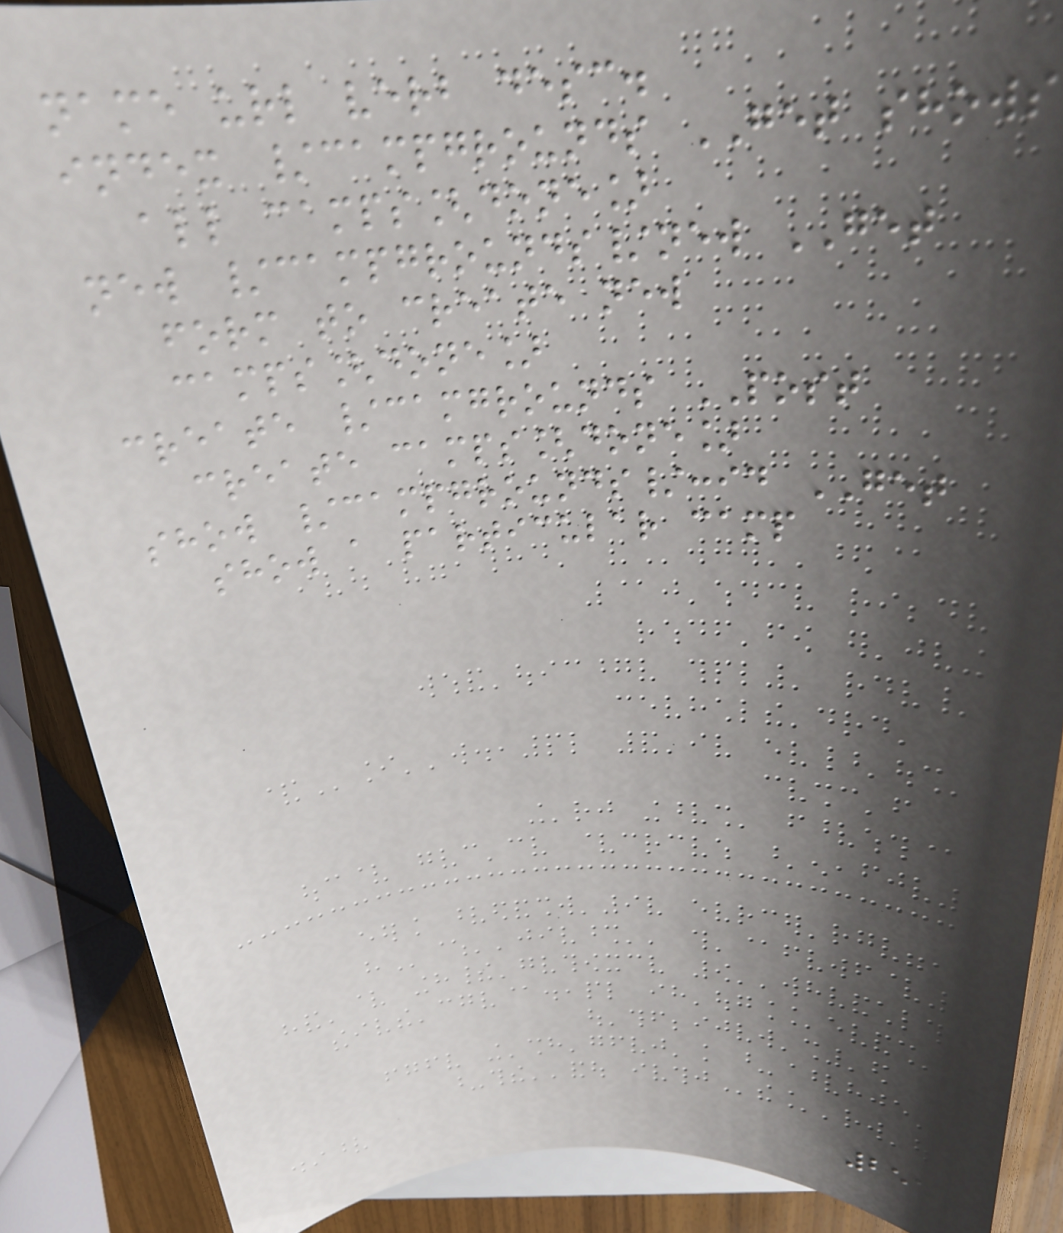name url verb desc.
index /campgrounds GET shows
all camps[done]
new /campgrounds/new GET
form to create new
camps[done]
create /camgrounds POST
create camps[done]
show /campgrounds/:id GET
show a particular camp
255
